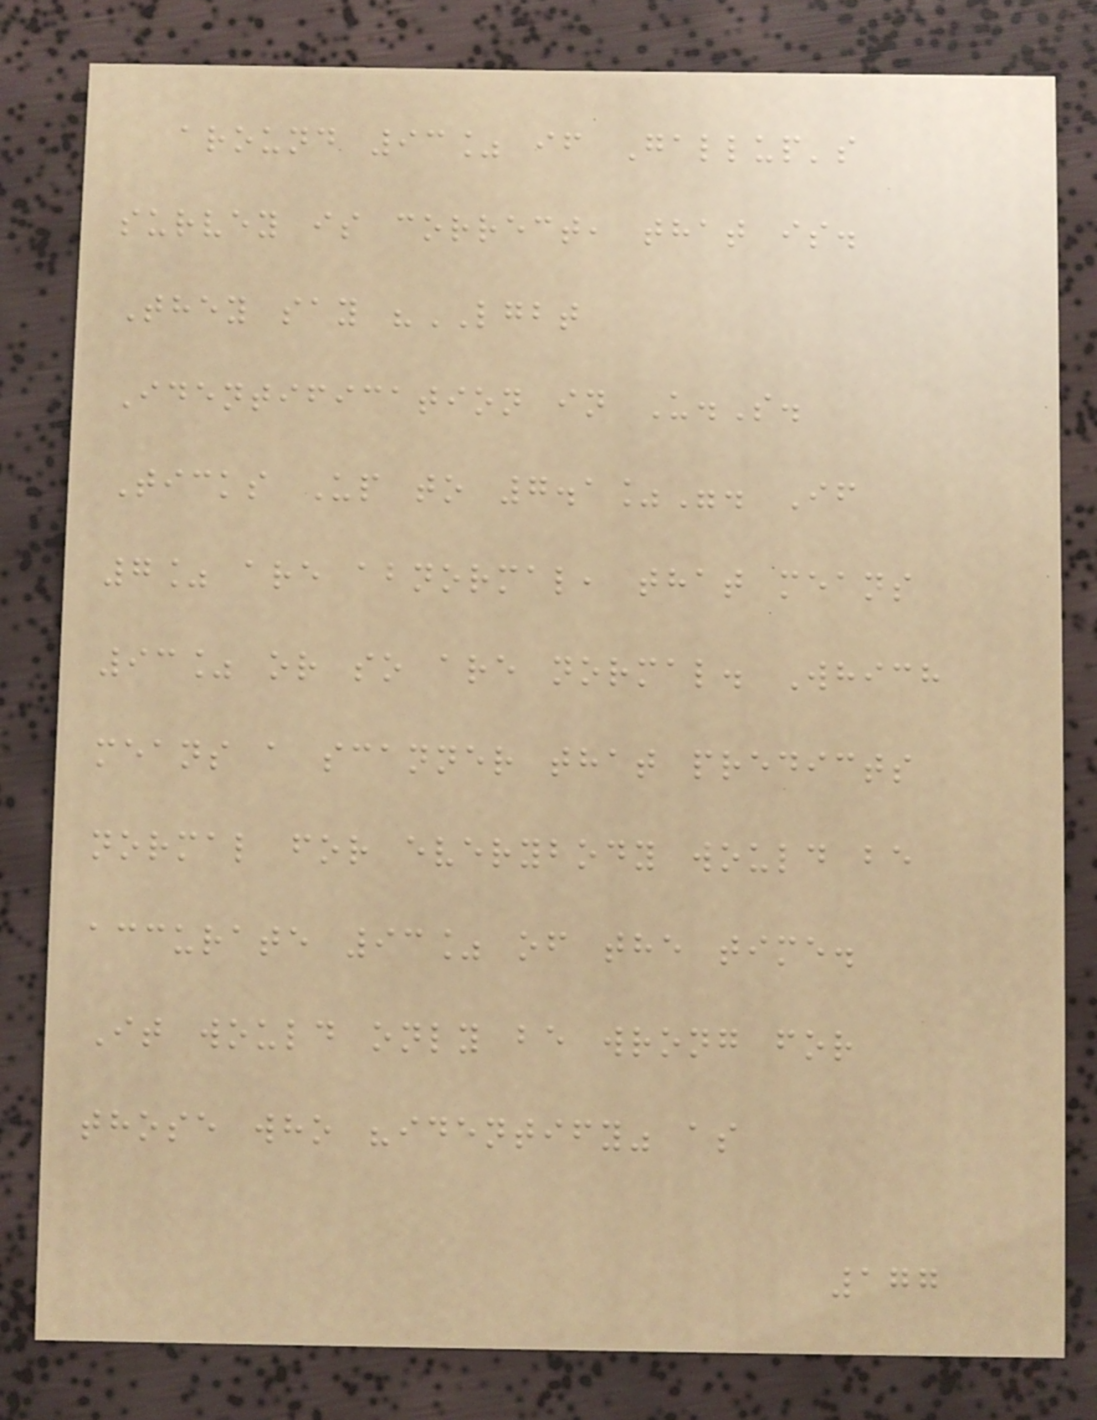around 93% if Gallup's
survey is correct, that is.
They say "LGBT
Identification in U.S.
Ticks Up to 7.1%". If
7% are abnormal, that means
93% or so are normal. Which
means a scanner that predicts
normal for everybody would be
accurate 93% of the time.
It would only be wrong for
those who "identify" as
177
